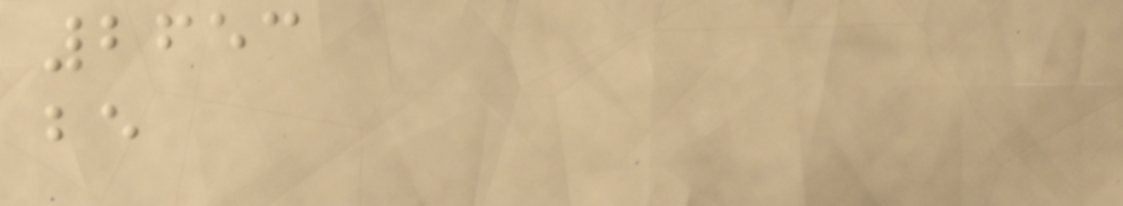2653
be
